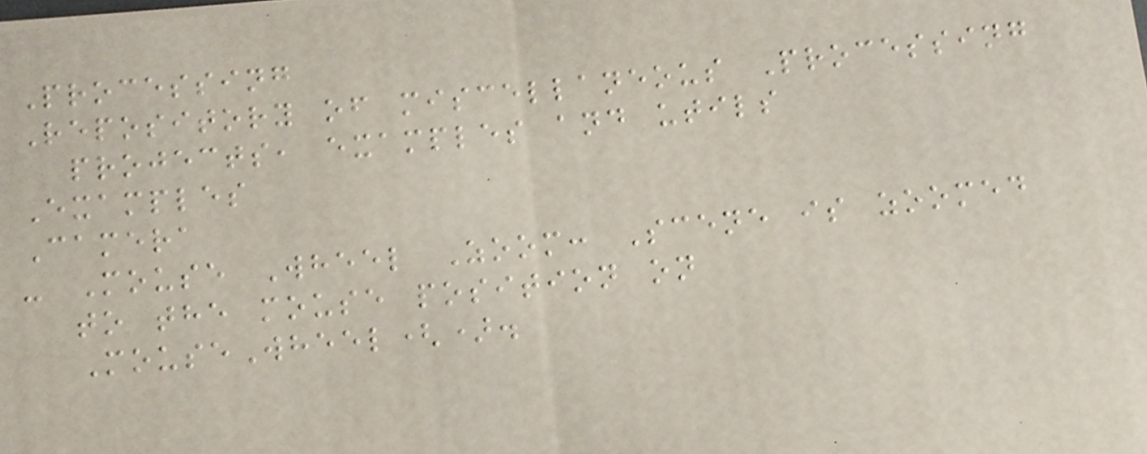Processing
Repository of miscellaneous Processing
projects, examples and utils
Examples
Camera
- Mouse Wheel Zoom: Scene is zoomed
to the mouse position on
MouseWheel().
